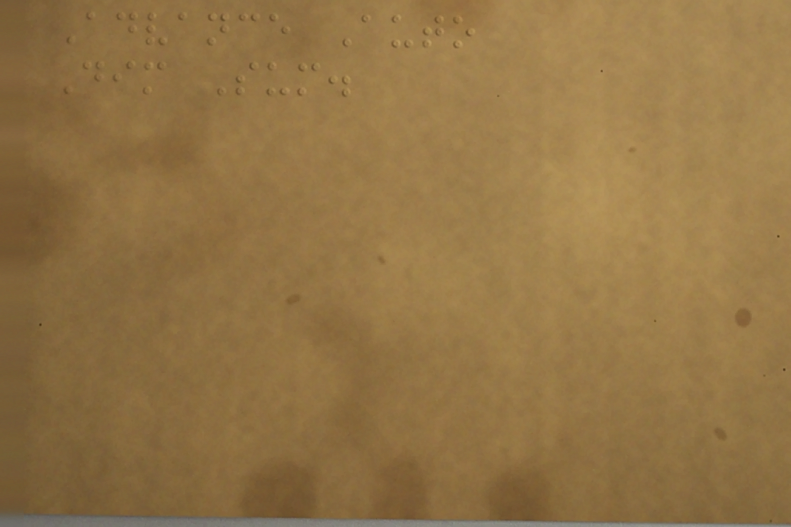Advance Auto
Dim Sum.
